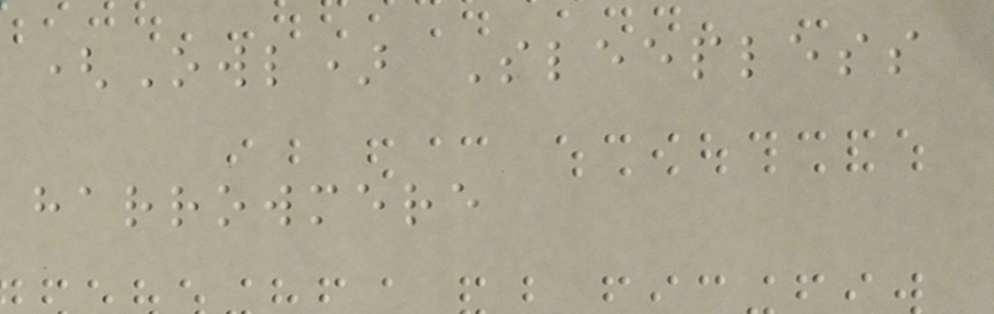(Owl) Sleepless
harrowmere
